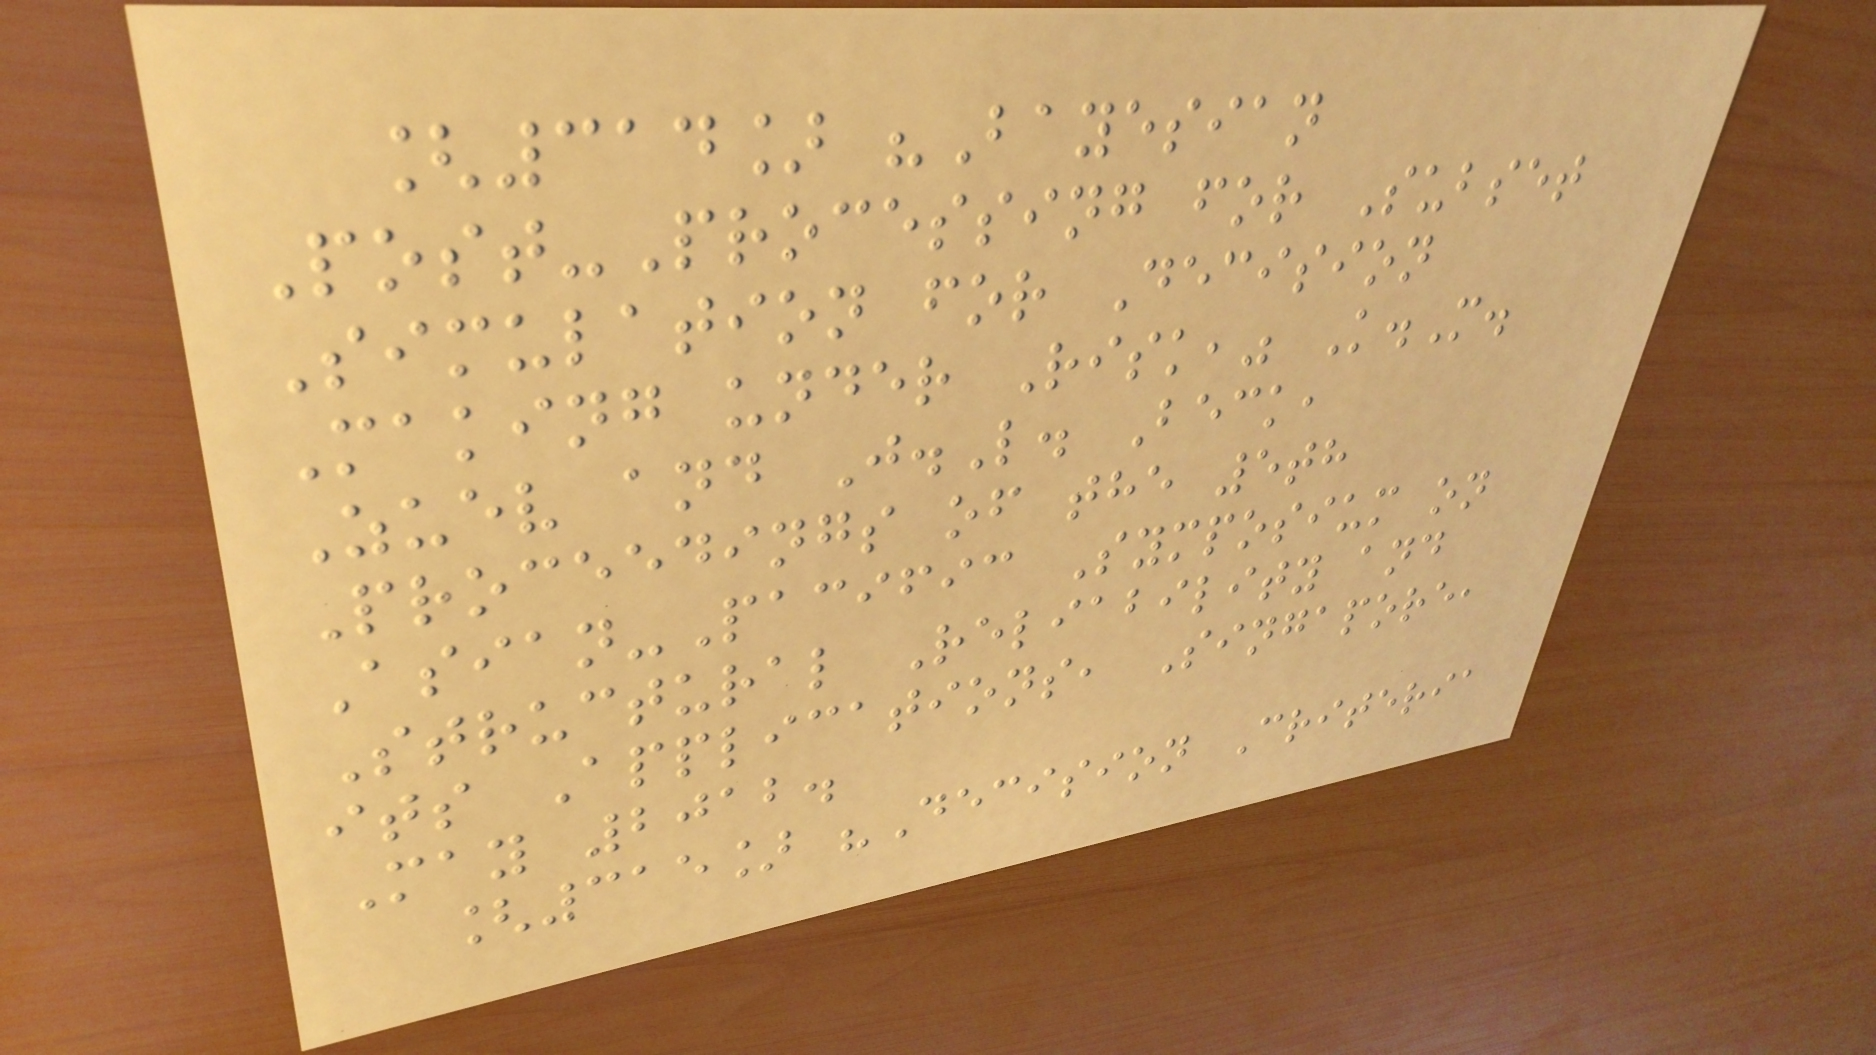[314] "Bayesian
Post-Processing for Subset
Simulation for Decision
Making under Risk," K.M.
Zuev and J.L. Beck,
Proceedings of the 5th
Asian-Pacific Symposium on
Structural Reliability and
its Applications, Singapore,
May 2012.
[315] "Decision Criteria
